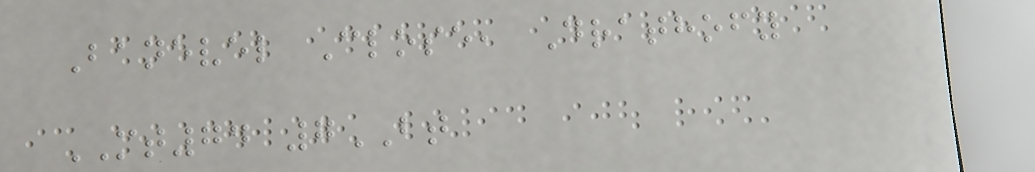Banevel Close, Drathofy
MT74 7BT
